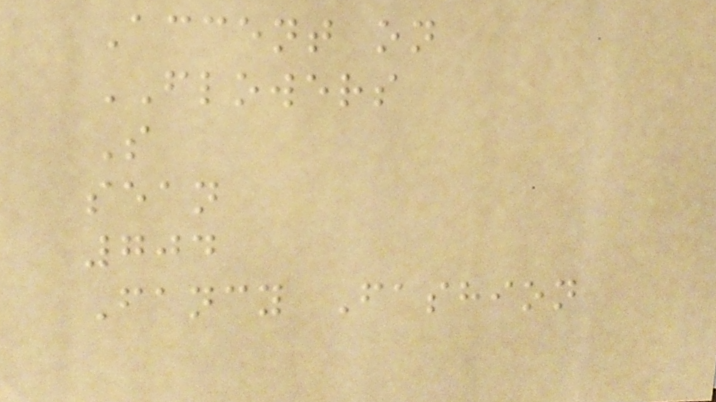Accent on
FLOWERS
S
sean
704
Fancy Fashion
